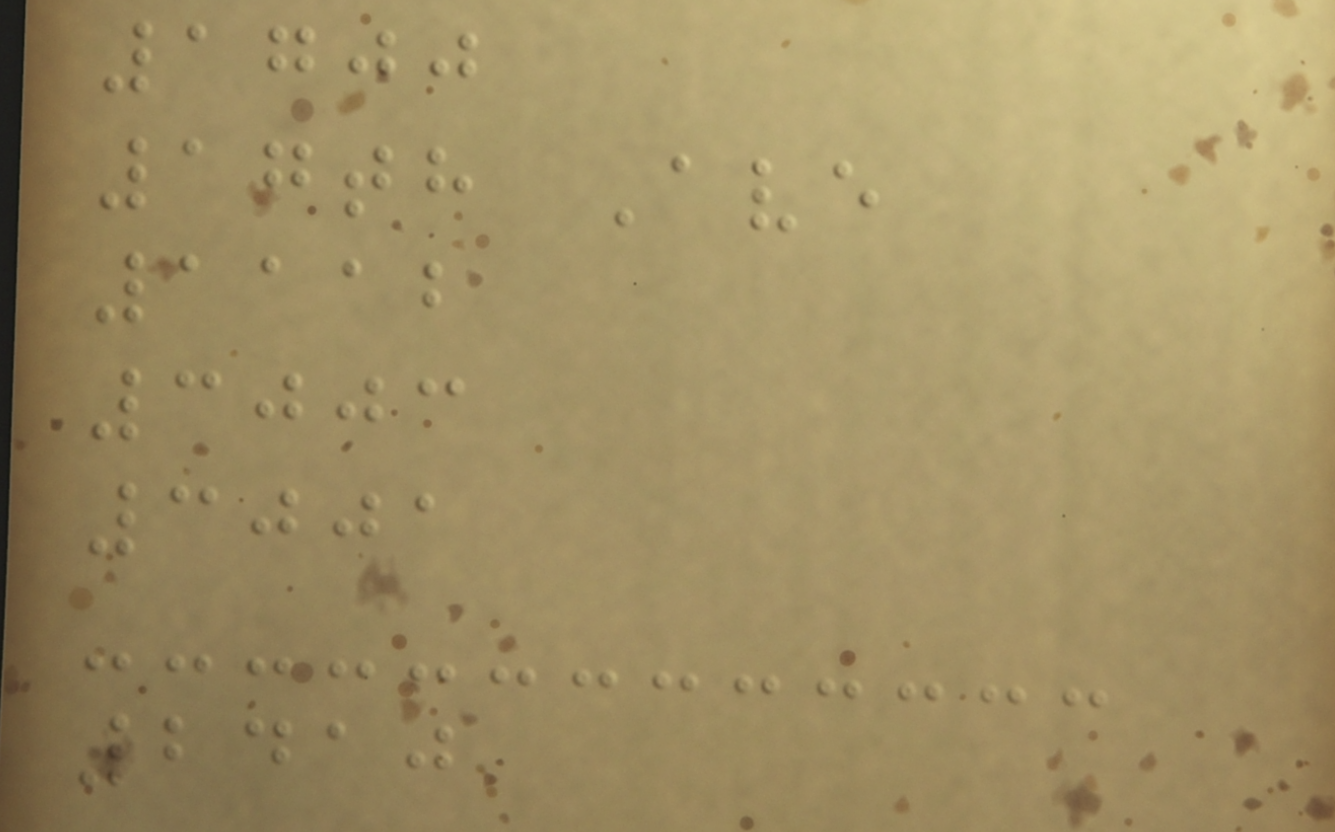1700
17th Ave
1112
3003
3001
2410
